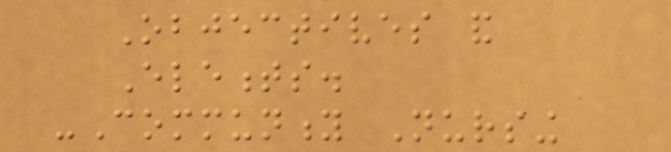Objectives and
Elements.
-Community Nursing
